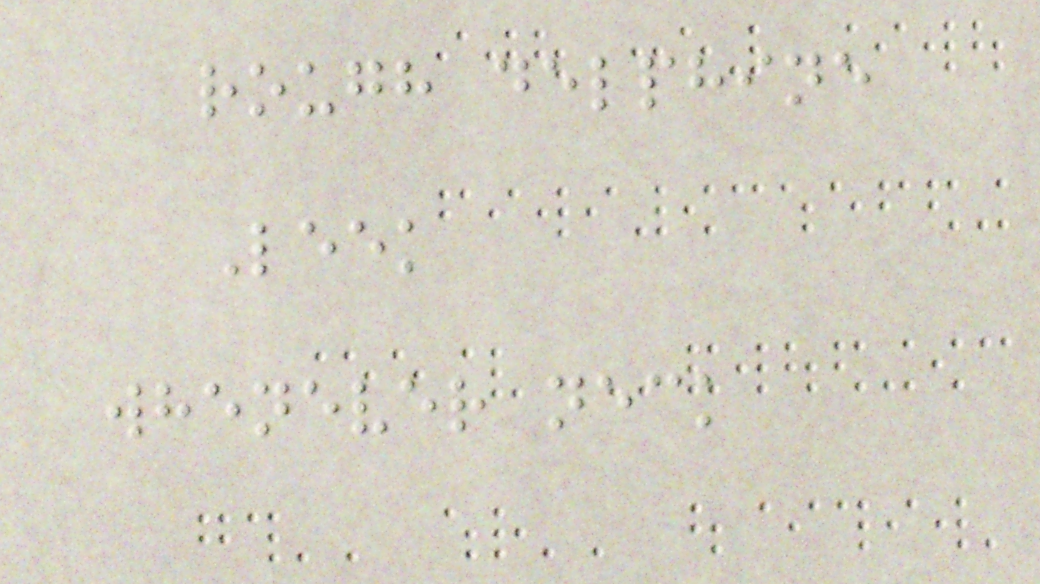rough delphine
Leek
whenever neck
